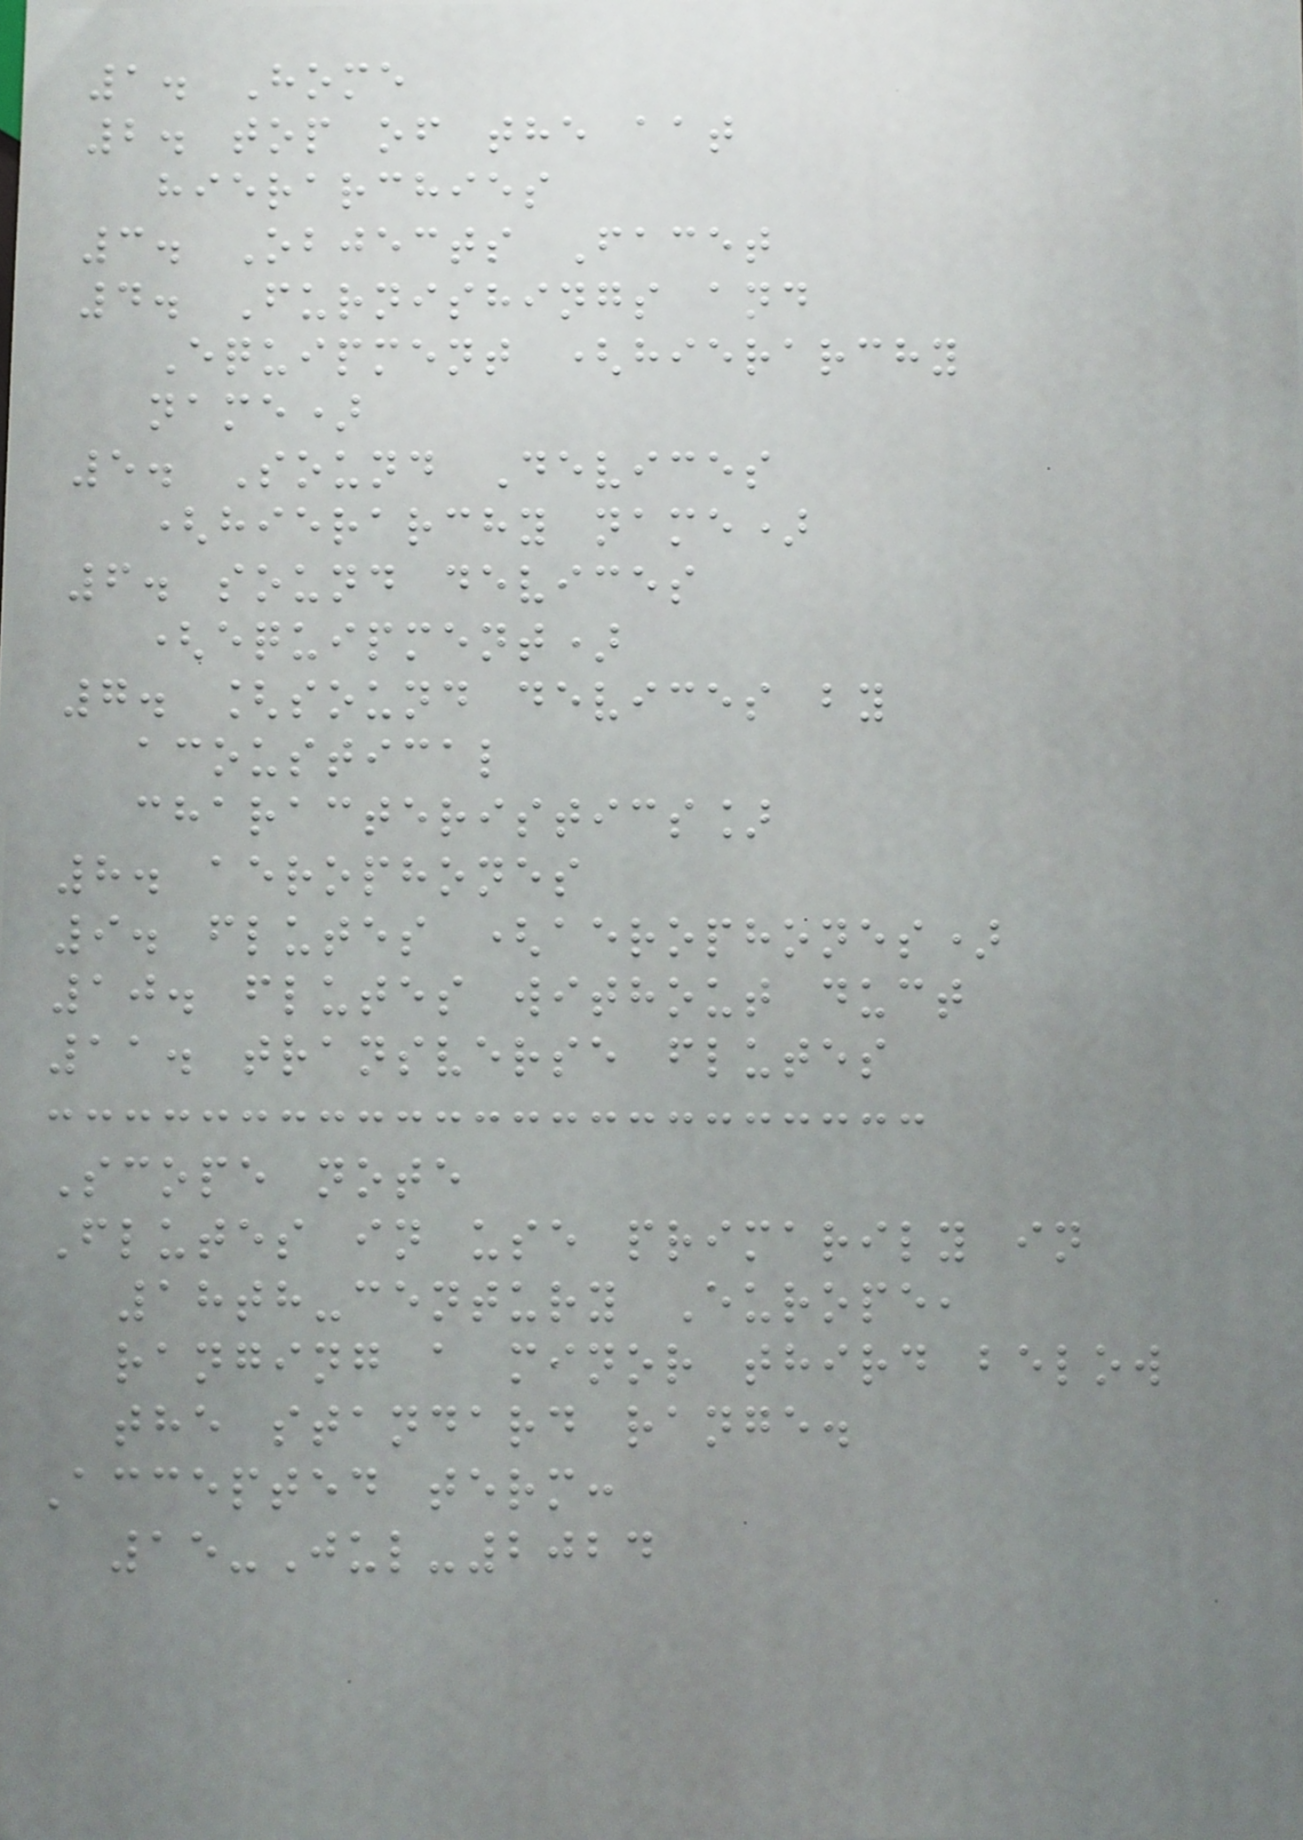1. Home
2. top of the aat
hierarchies
3. Objects Facet
4. Furnishings and
Equipment (hierarchy
name)
5. Sound Devices
(hierarchy name)
6. sound devices
(equipment)
7. [sound devices by
acoustical
characteristics]
8. aerophones
9. flutes (aerophones)
10. flutes without duct
11. transverse flutes
Scope note
Flutes in use primarily in
18th-century Europe,
ranging a minor third below
the standard range.
Accepted term:
15-Jul-2024
